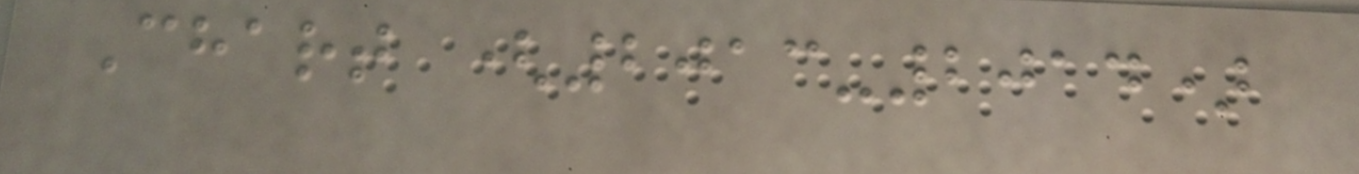Chart (2013-2014)
